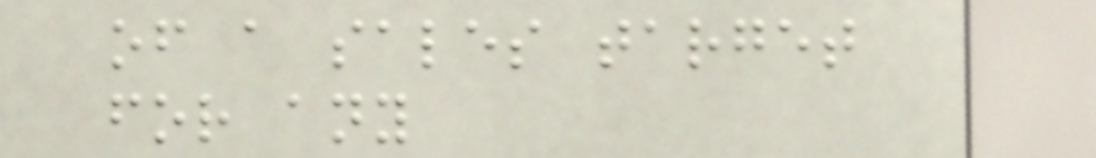of a sales target
for any
